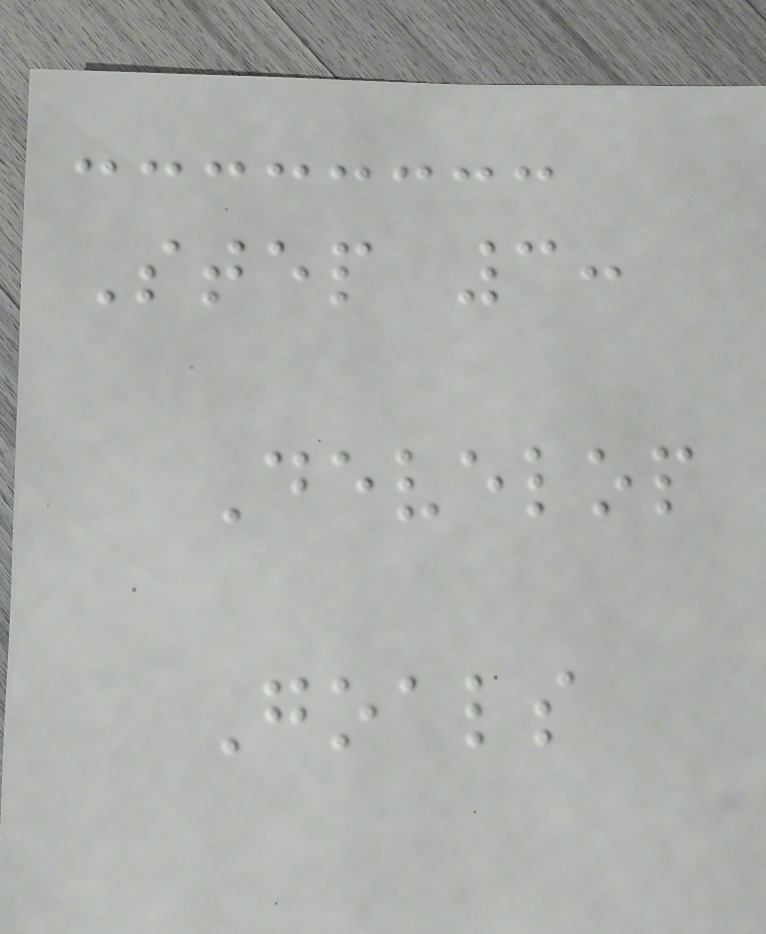Step 3:
Develop
Goals
